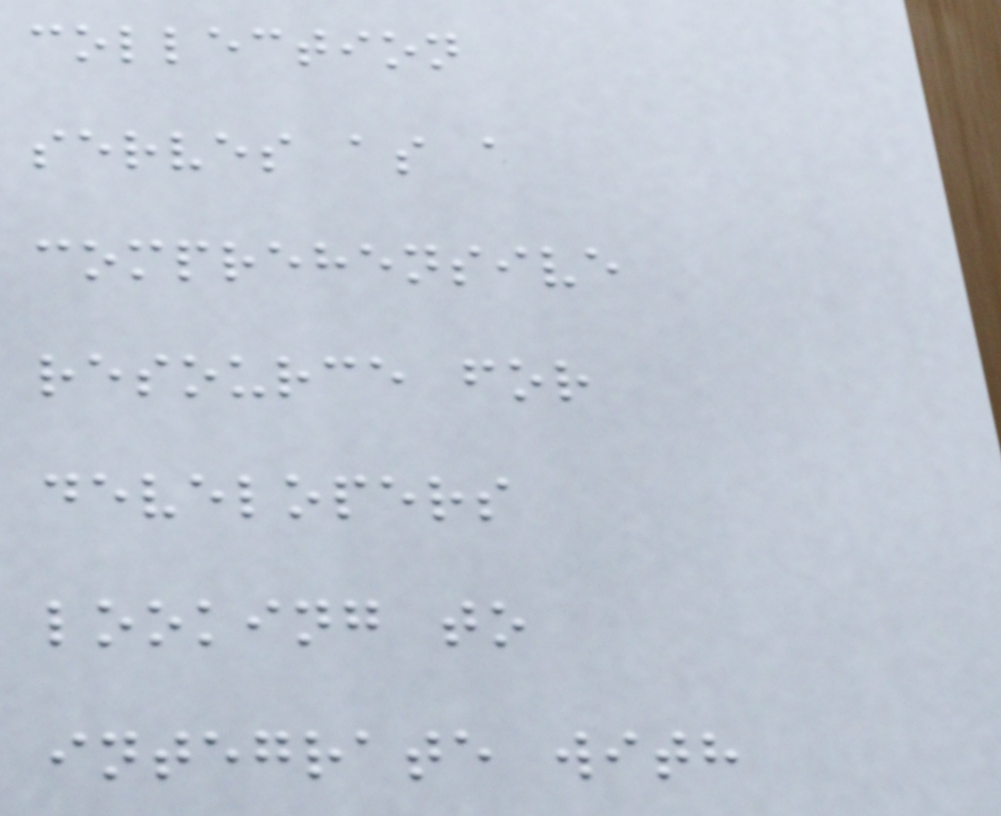collection
serves as a
comprehensive
resource for
developers
looking to
integrate with
